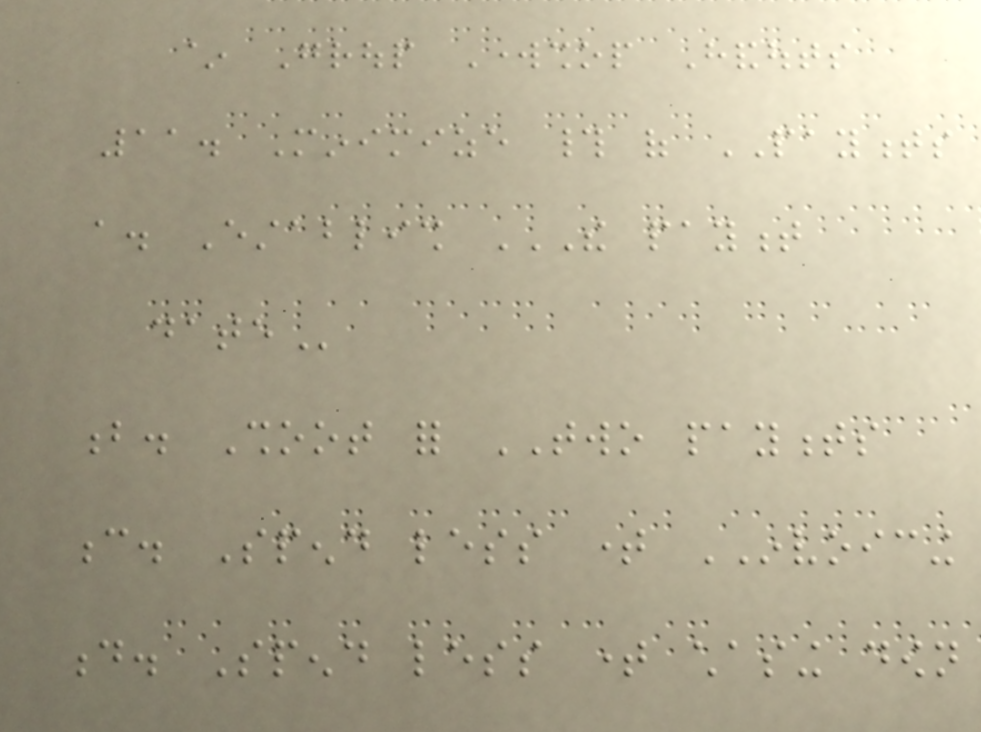~ Group Workshop Handouts
11. Minimize # of PAYMENTS
a. Establish THE PAYMENT
DATE
b. Shoot for TWO payments
c. Spend less time INVOICING
d. Spend less time chasing down
